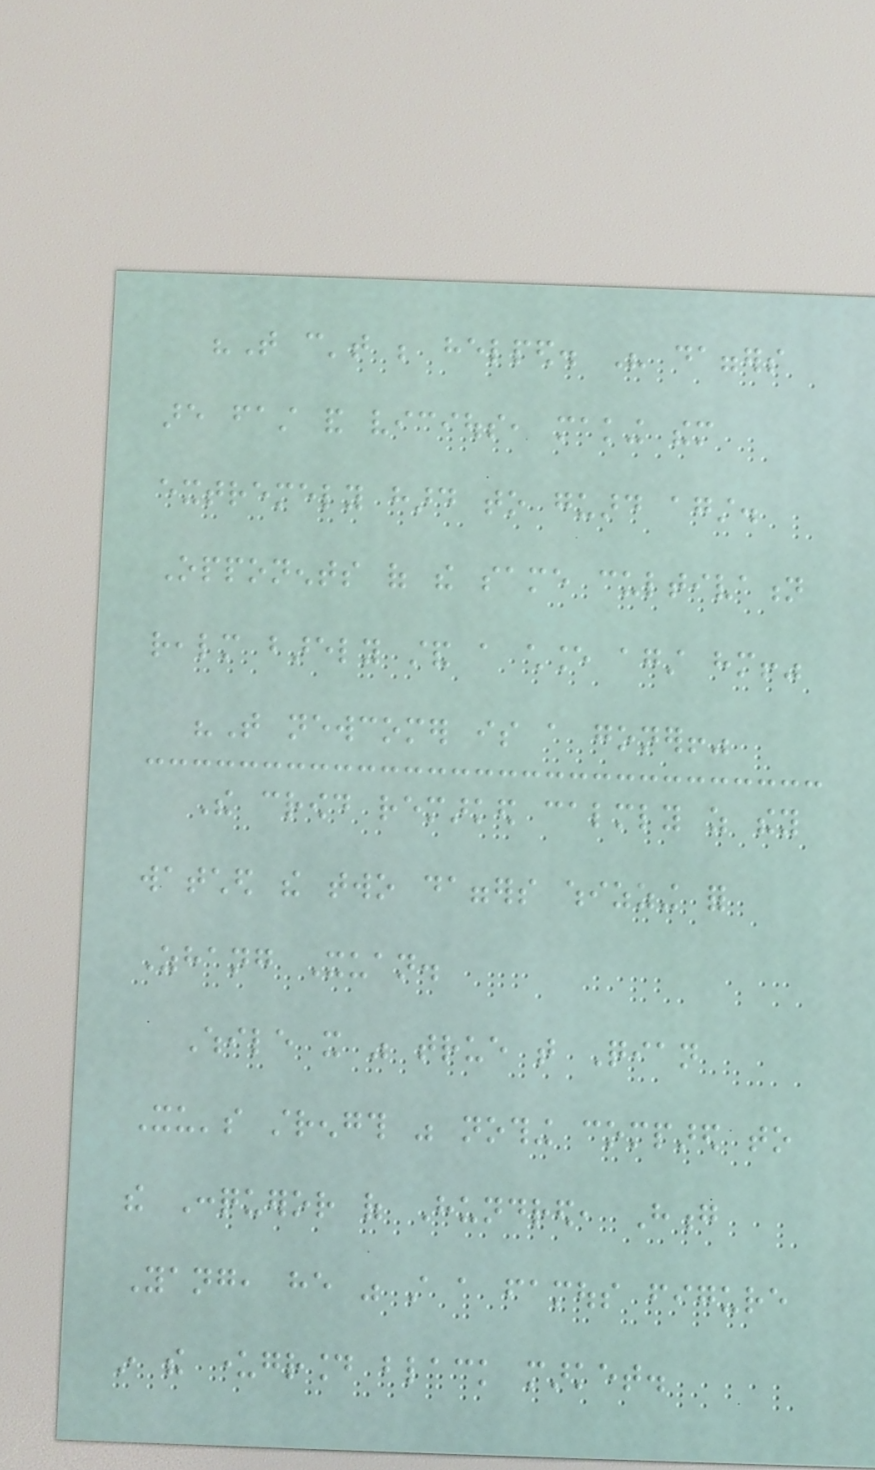"That can't be helped. His daggers
are fast and vicious, making them
extremely hard to guard against.
Opponents of the same cultivation
realm barely stand a chance against him!"
"That newcomer is a goner!"
The crowd remarked calmly as they
watched the two daggers whizzing for
Zhang Xuan.
While it was true that Qian
Xu's strength was nothing compared to
the Conqueror of Hundred, Hong
Yang, he was still a famous figure
in the underground black market.
